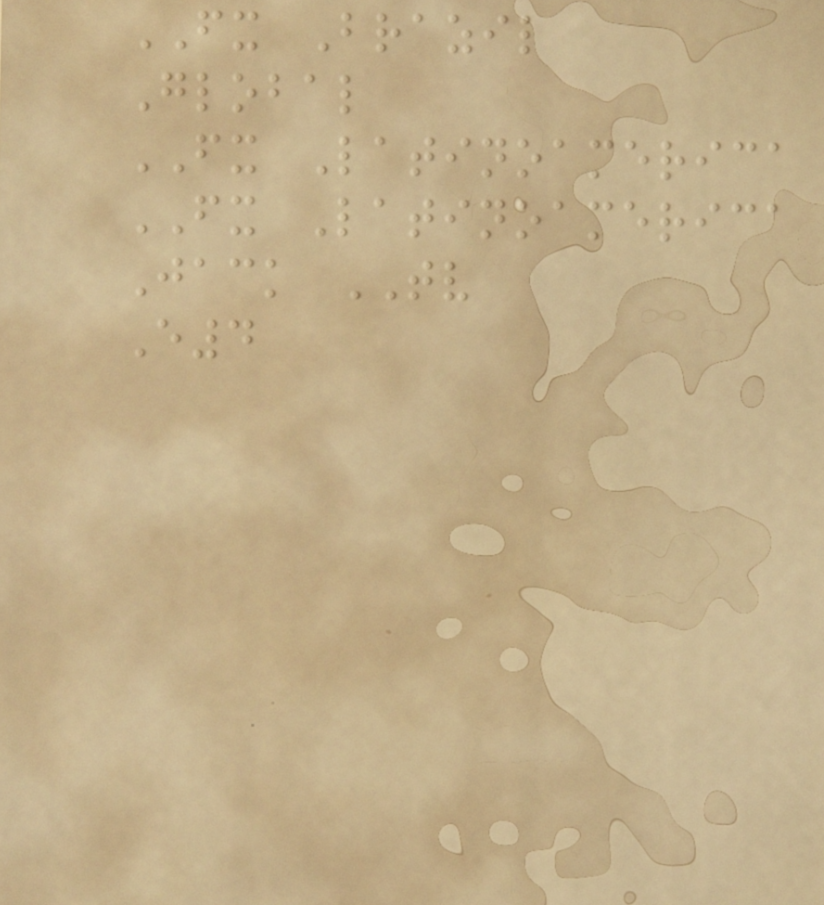FX Brazil
Global
FX Latinoamerica
FX Latinoamerica
Jack TV
E4
